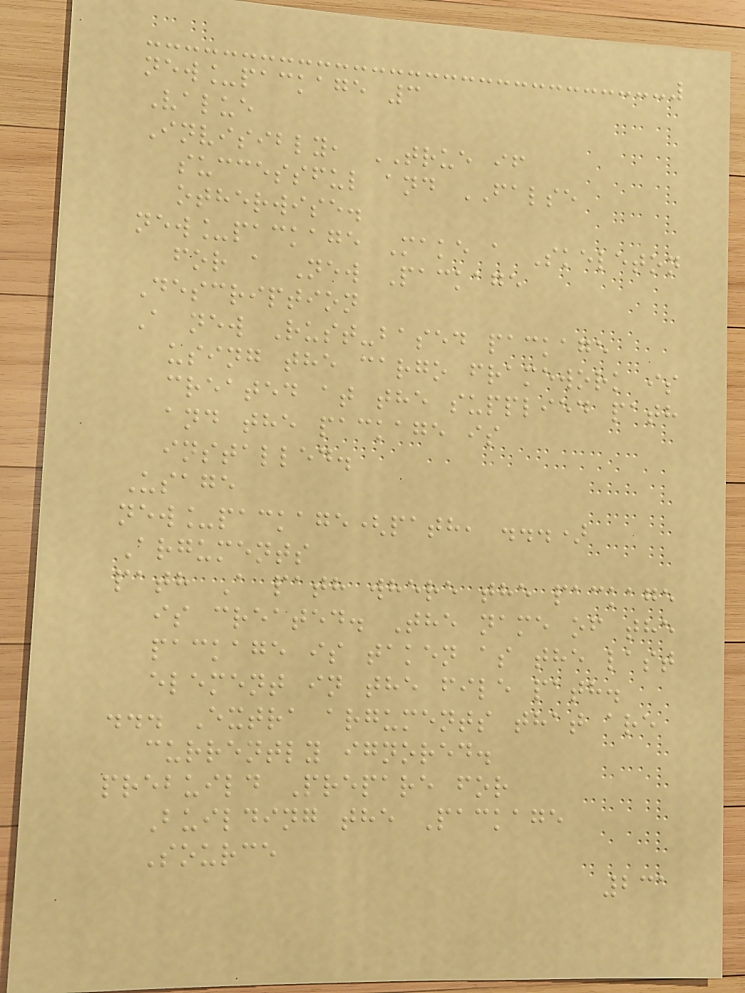new_package 3
Value
Invisibly, TRUE if
successful and FALSE
otherwise.
new_package Make a Skeleton
for a New Package
Description
A new Rust-based package
using the cargo framework is
created at the supplied path
and the package is
installed.
Usage
new_package(path, ...)
Arguments
path A path where the package
is created. The name of the
package is taken as the last
element in the file path.
... Extra arguments that are
currently ignored.
prebuild Prepare for
Building the Package
Source
231
